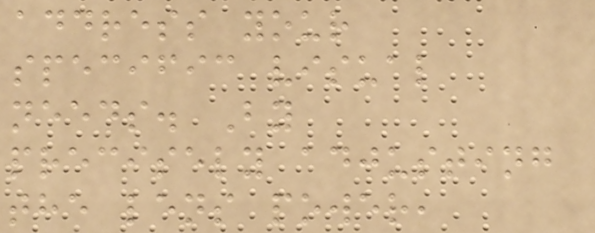address your
specific visual
needs. By
precisely adjusting
the lens power,
